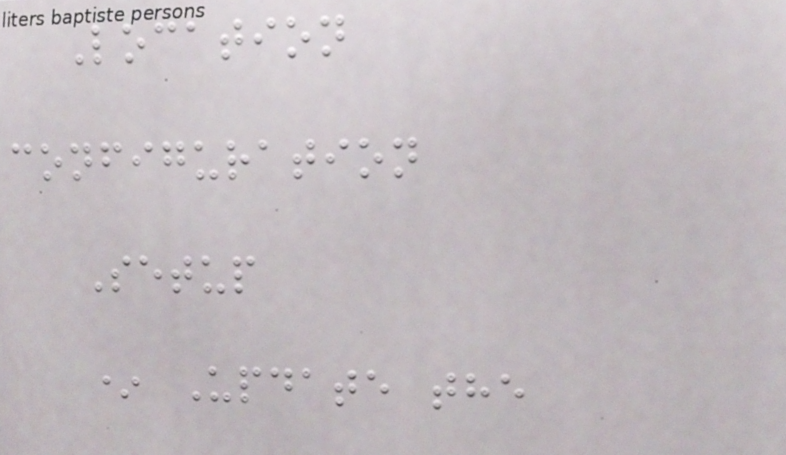Location
configuration
Setup
* Update the
